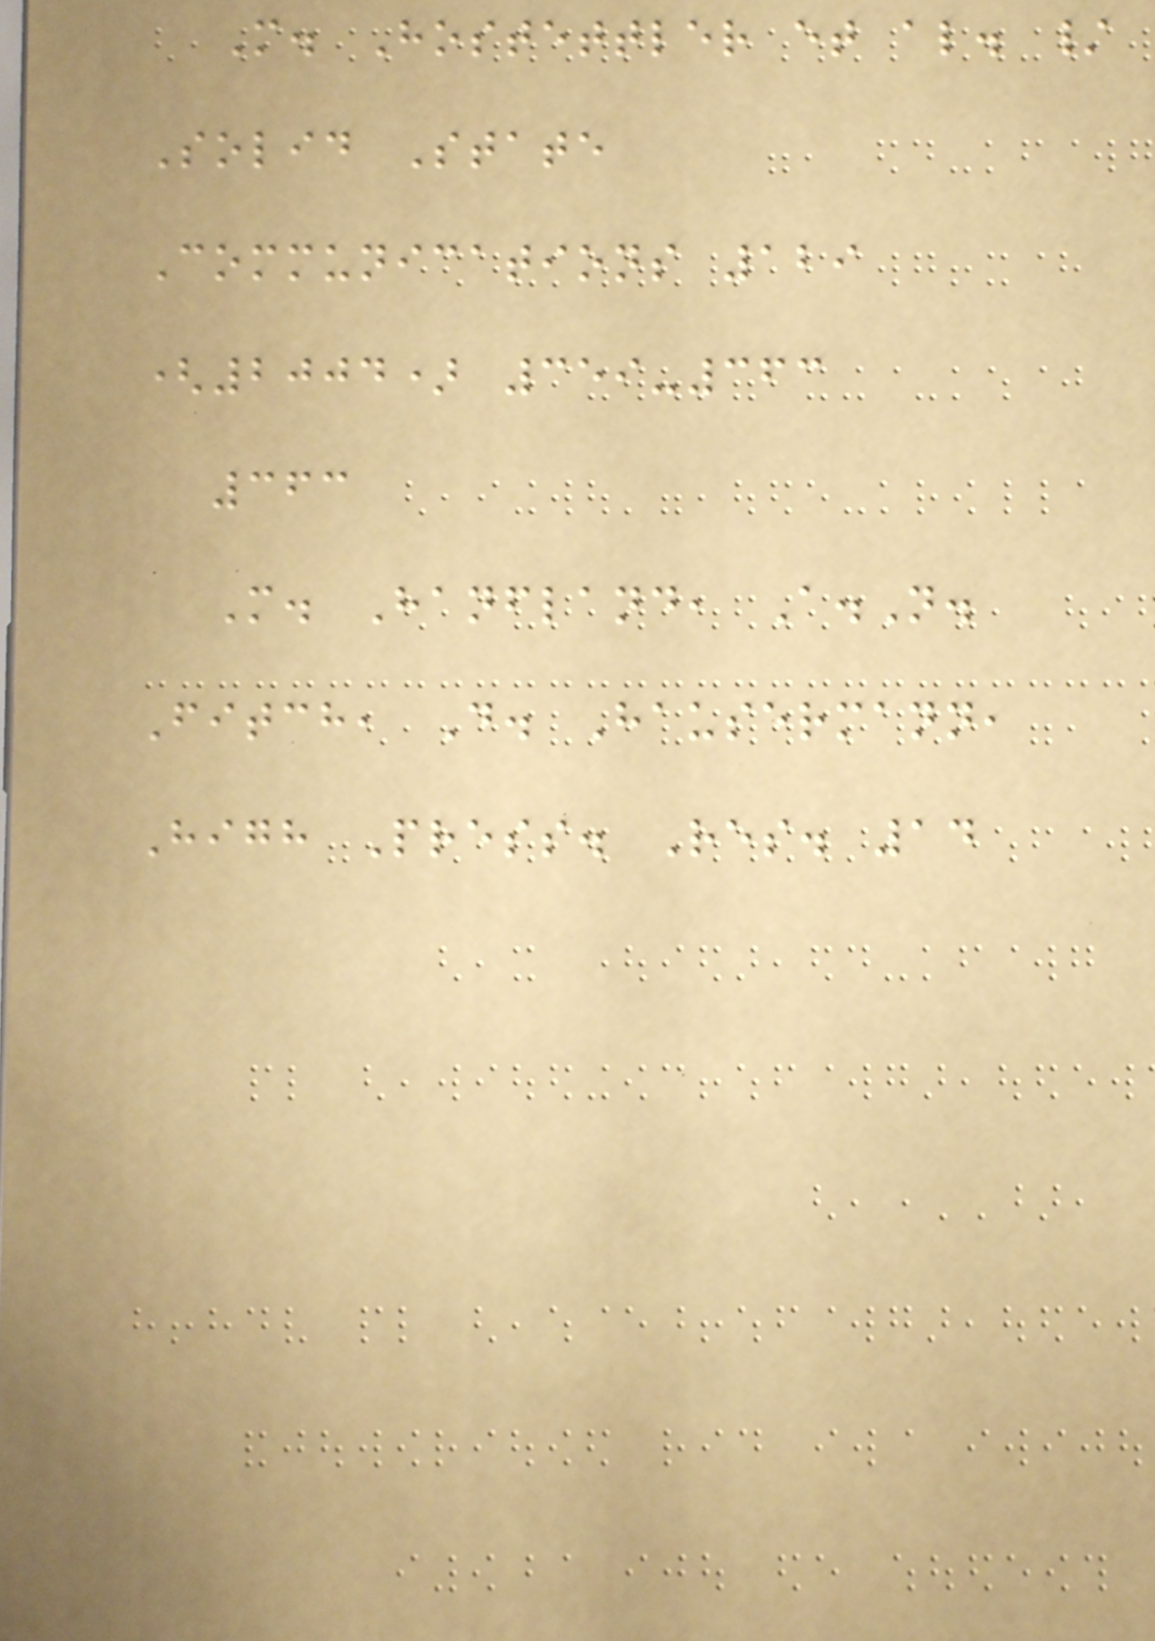M. Hostettler et al. /
Solid State
Communications 129
(2004) 359-363
363
M. Hanfland, A.N.
Fitch, D. Hausermann,
High Press. Res. 14
